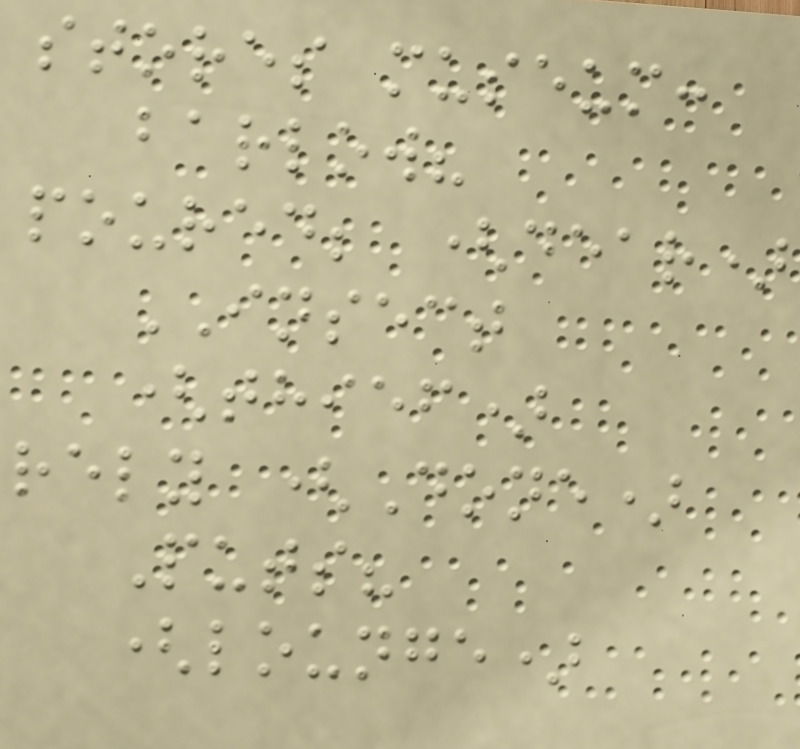stores museum:
barlow?
poured; (dear)
INSECT
(thief)
rely (Done)
Puts?
(lounge)
